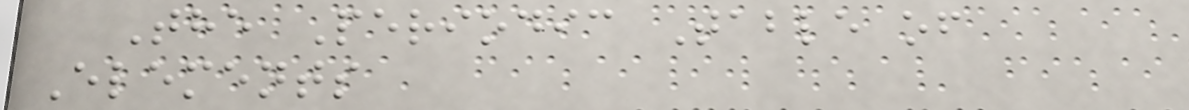The Periodic Table of
Elements
